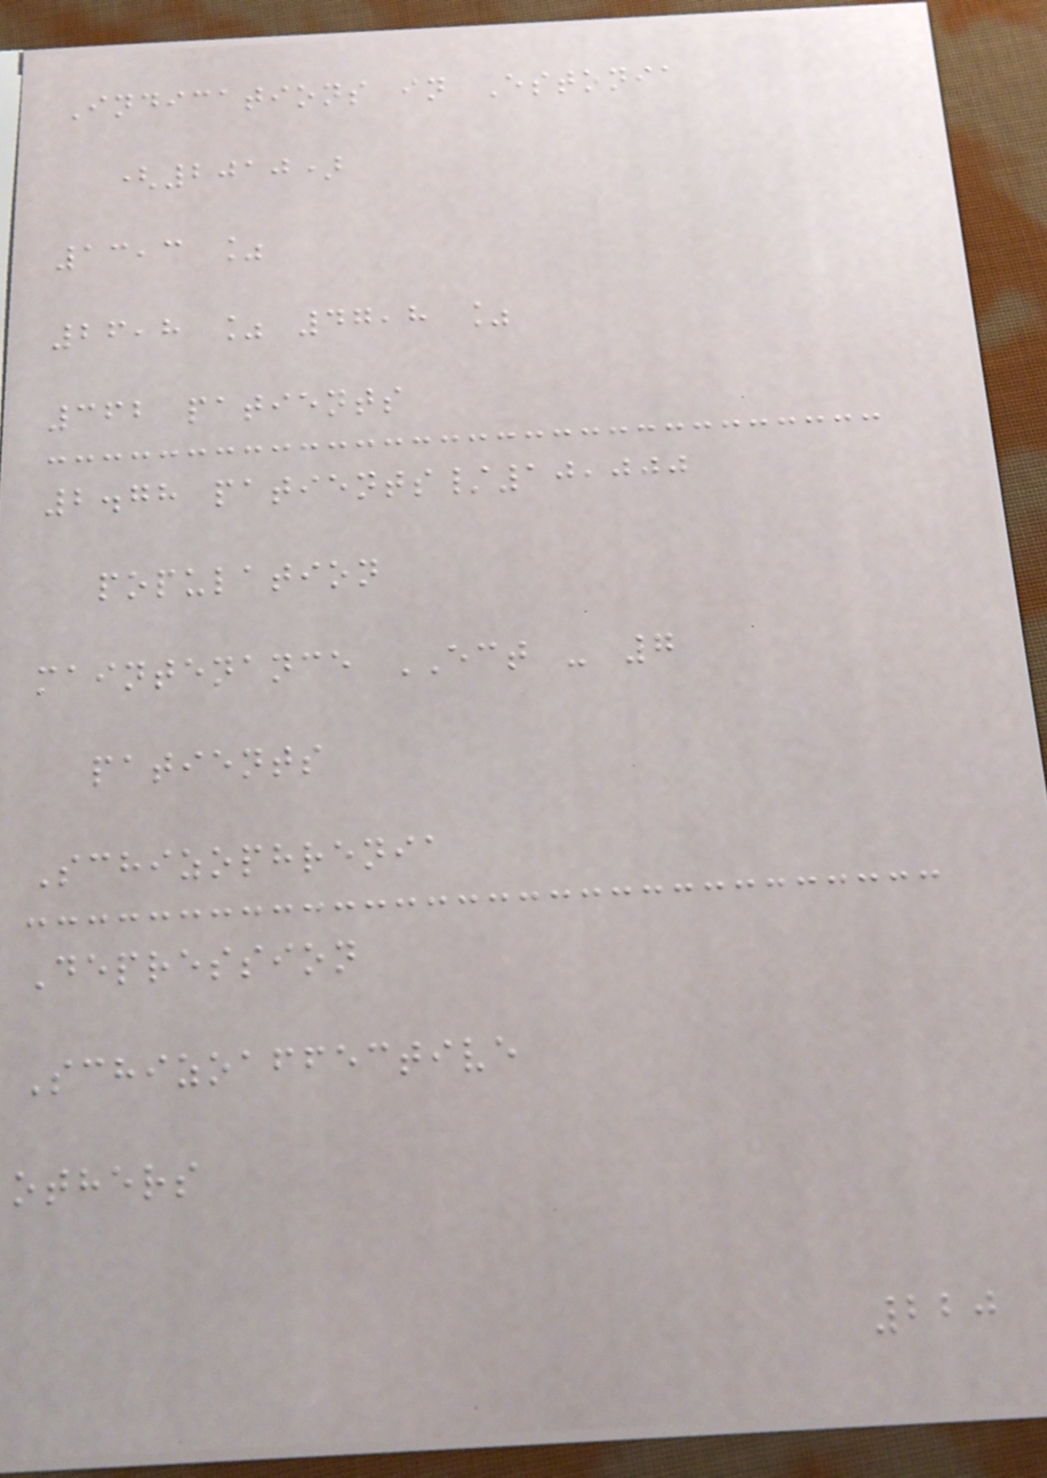Indications in Estonia
(2010)
13,3 %
26,8 % 47,8 %
362 patients
2.78 patients/10,000
population
maintenance ECT - 7
patients
Schizophrenia
Depression
Schizoaffective
others
220
